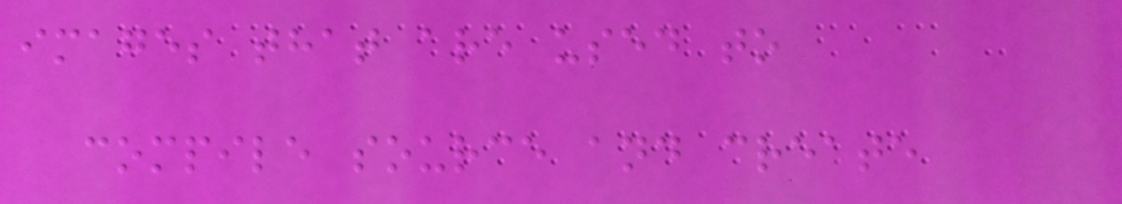images that are used to
compile source and create
